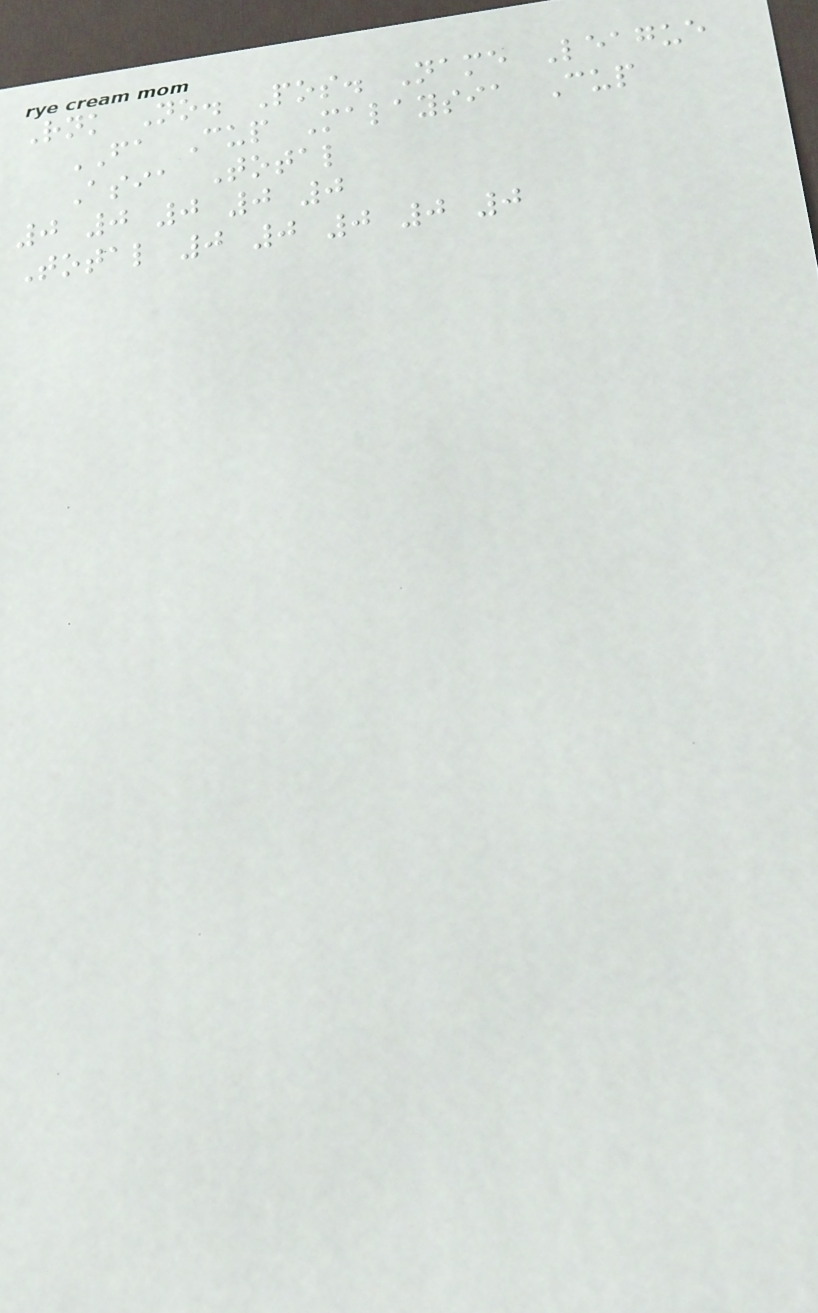Rnk No. Pos. Name League
FA Cup Malaysia Cup
Asia Total
0 0 0 0 0
Total 0 0 0 0 0
